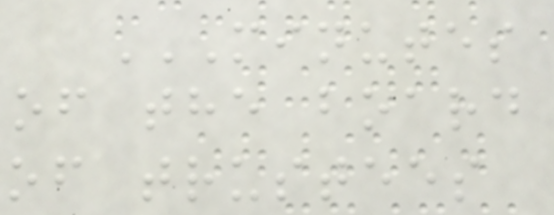MINUTES
OF THE BOARD
OF TRUSTEES
